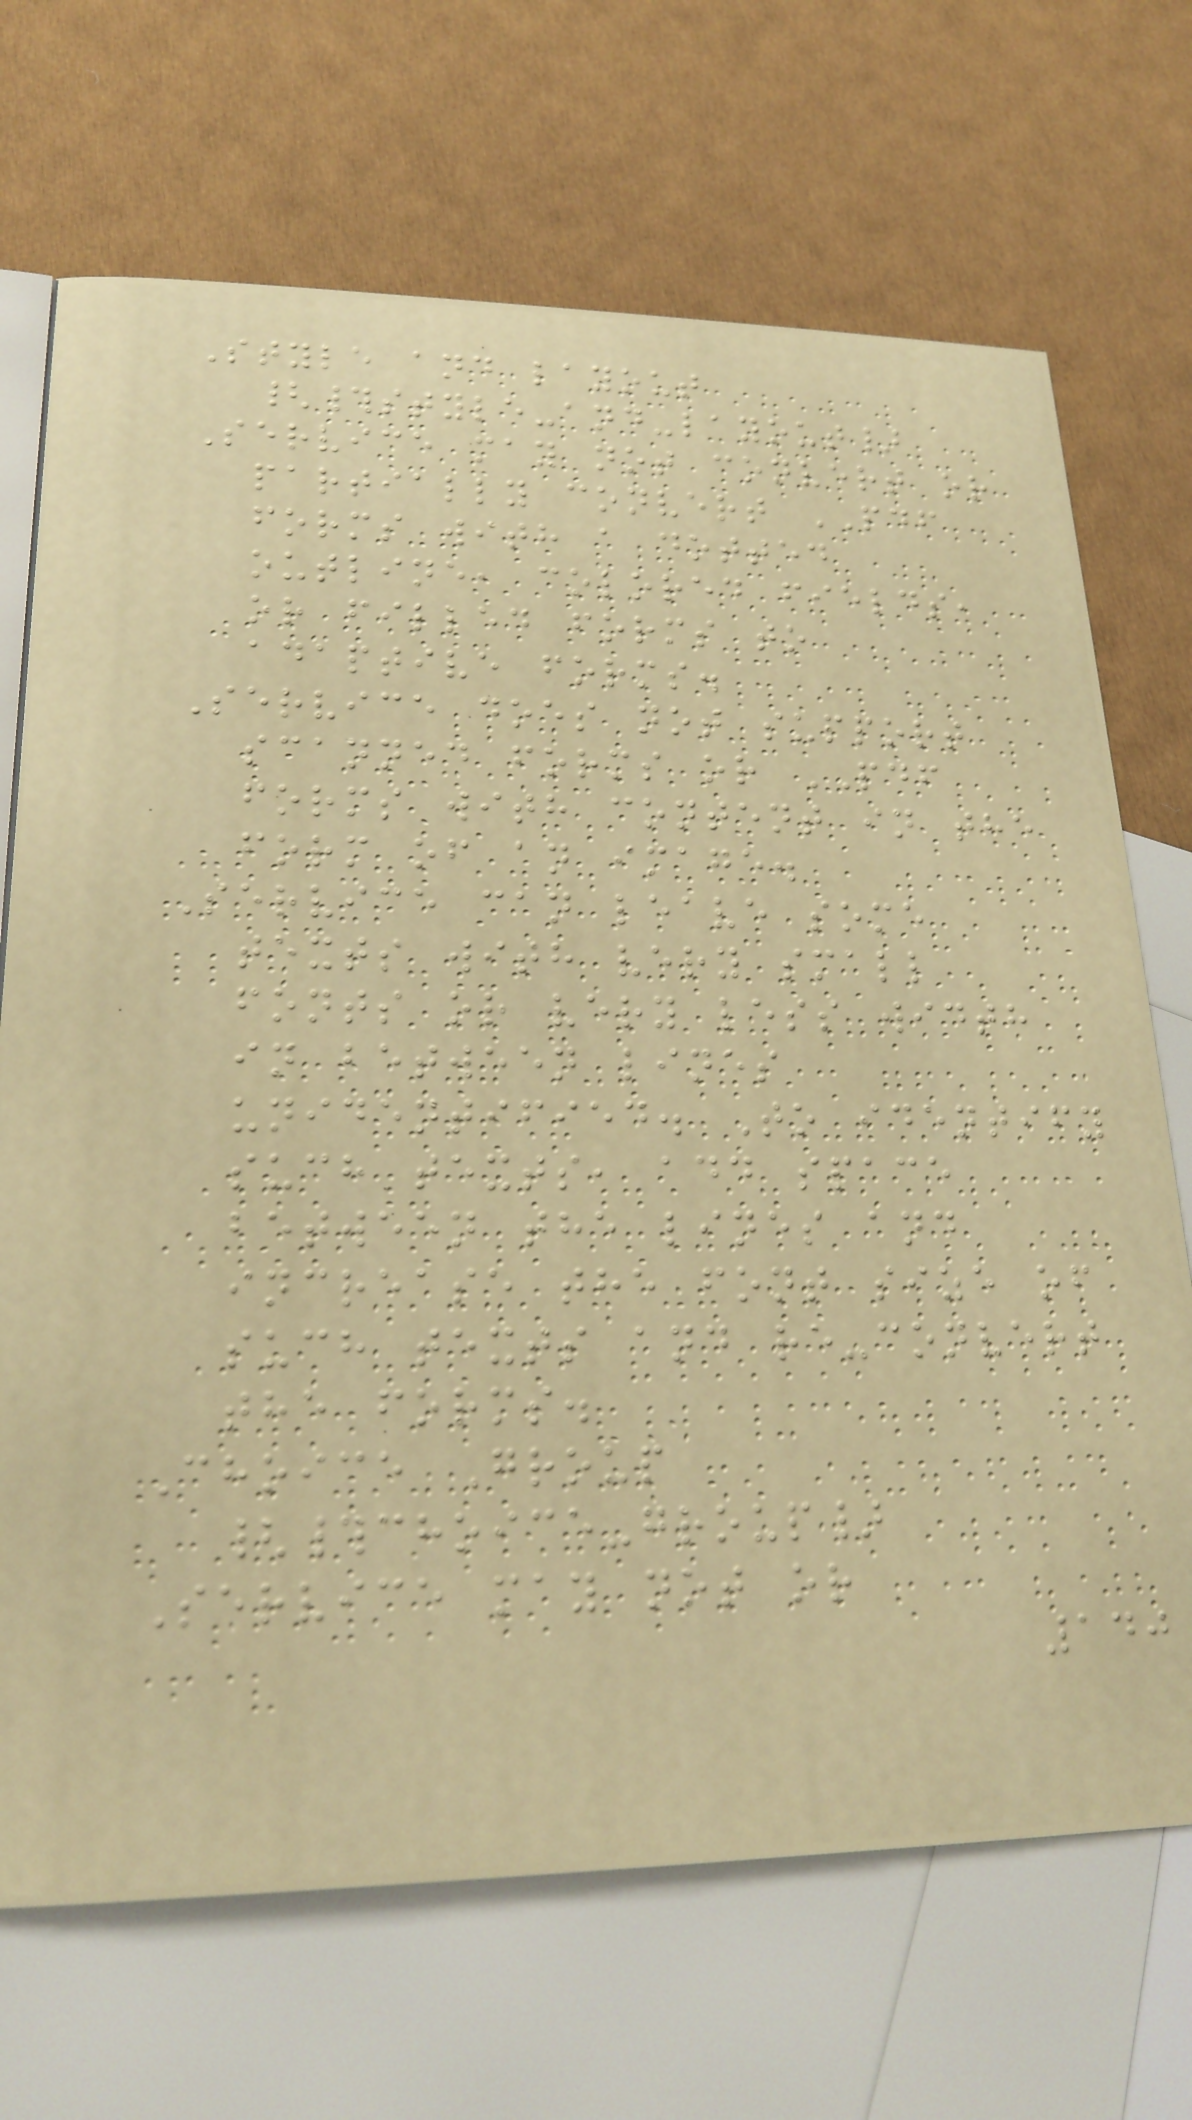Style and layout
{#style-and-layout}
Service may not convert or
partially convert PDF
forms with a dotted
outline, colored fields,
or filled forms to
adaptive forms.
Service does not support
scanned forms or PDF
forms with content in the
form of an image.
Service can leave some
texts with very small
fonts or very less width
in between lines
unidentified. To identify
such texts, add space
between the lines and
increase the font size of
such texts and re-convert
the forms.
Choice Group
{#choice-group}
Service may not or
140
